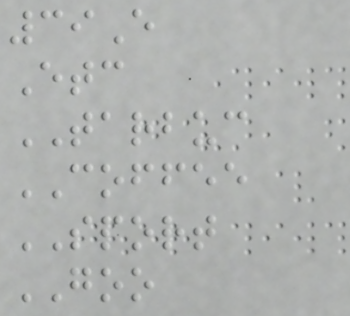39E
Etc
TARBUC
COFFEE
SPORT
GOO
